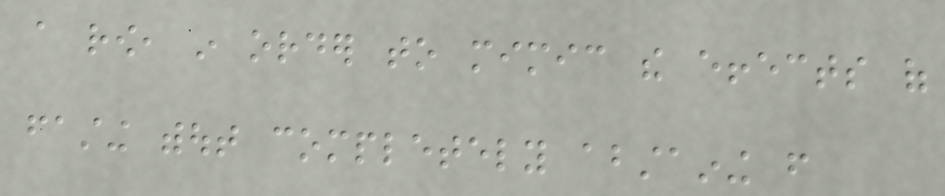a row, in order to mimic the effects of
fasting without completely abstaining from
